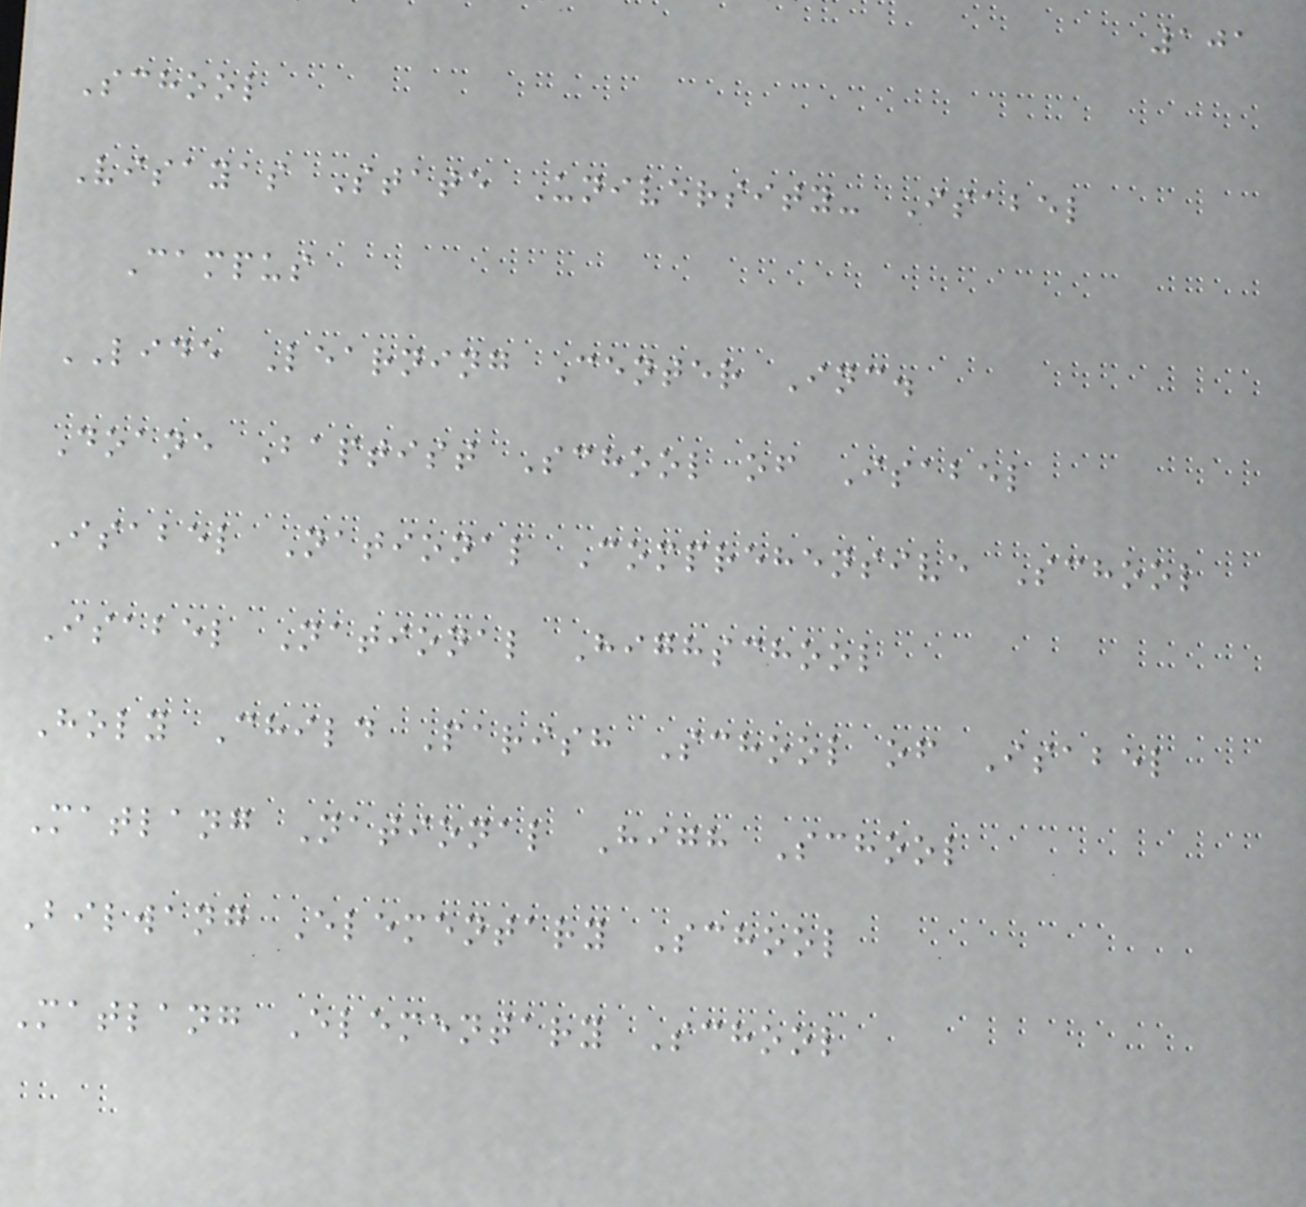101
School
Visayas State University- Isabel
Campus
LIDE Learning Center Inc.
Doane Baptist School of Isabel
Isabel National Comprehensive School
Isabel National Highschool
Holy Child Parish School of Isabel
Matlang National High School
Bilwang Elementary School
Matlang Elementary School
